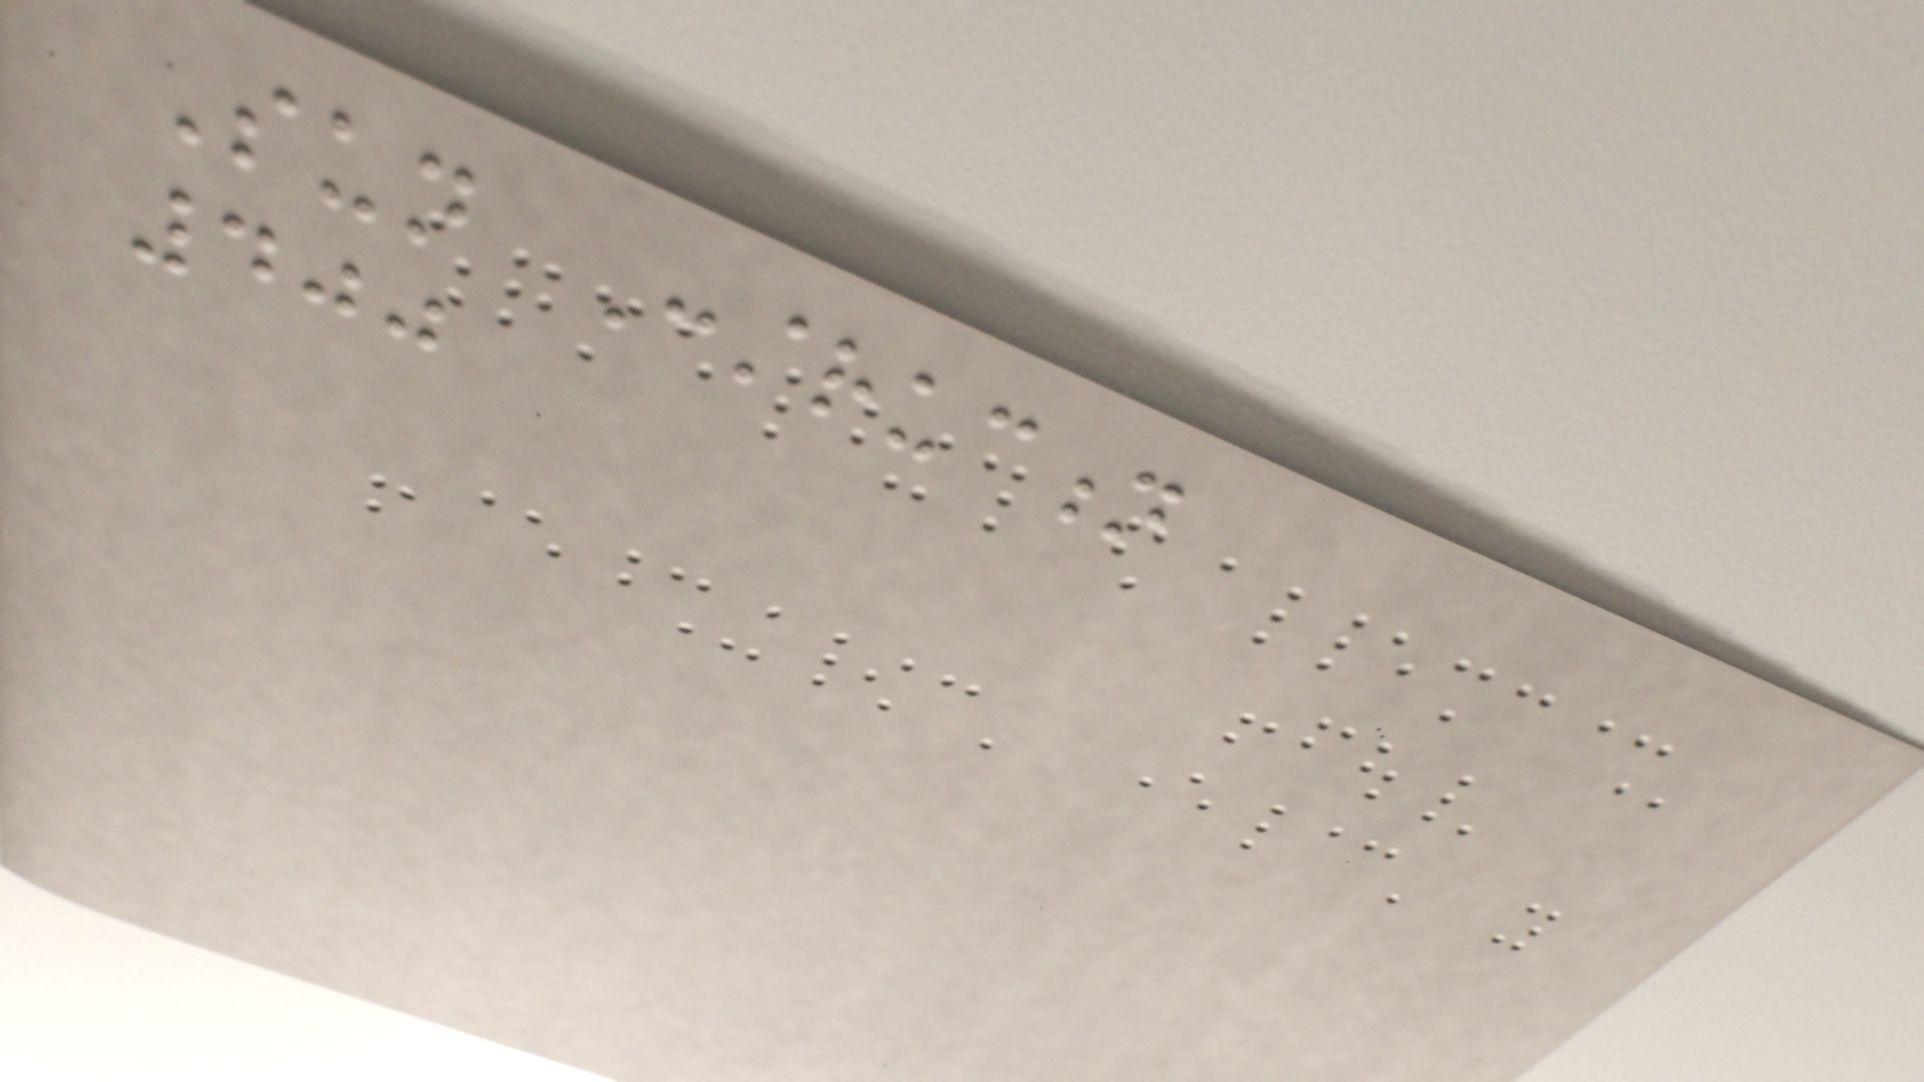Sun Construction
400
